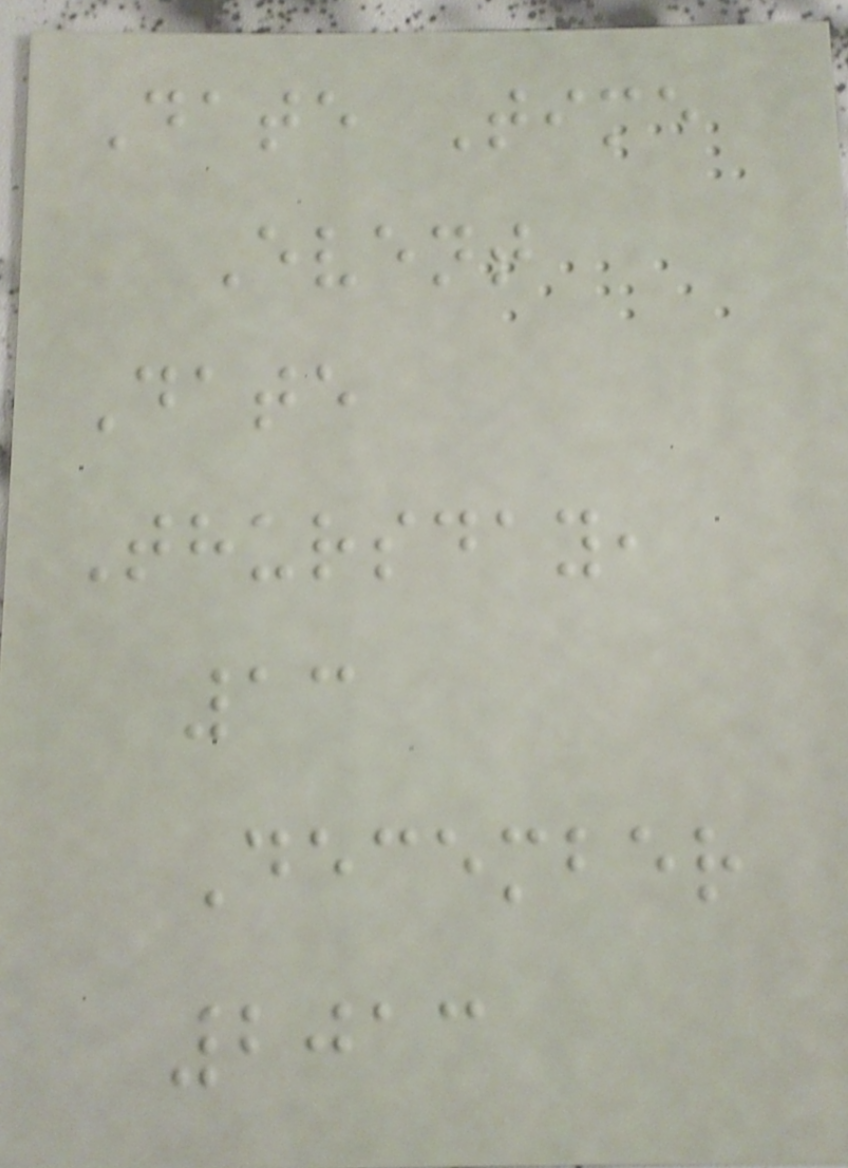Date Time
Event
Date
Thursday,
13
December
2013
